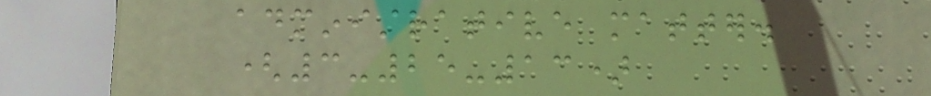administrative matter.
(3-25-13)
